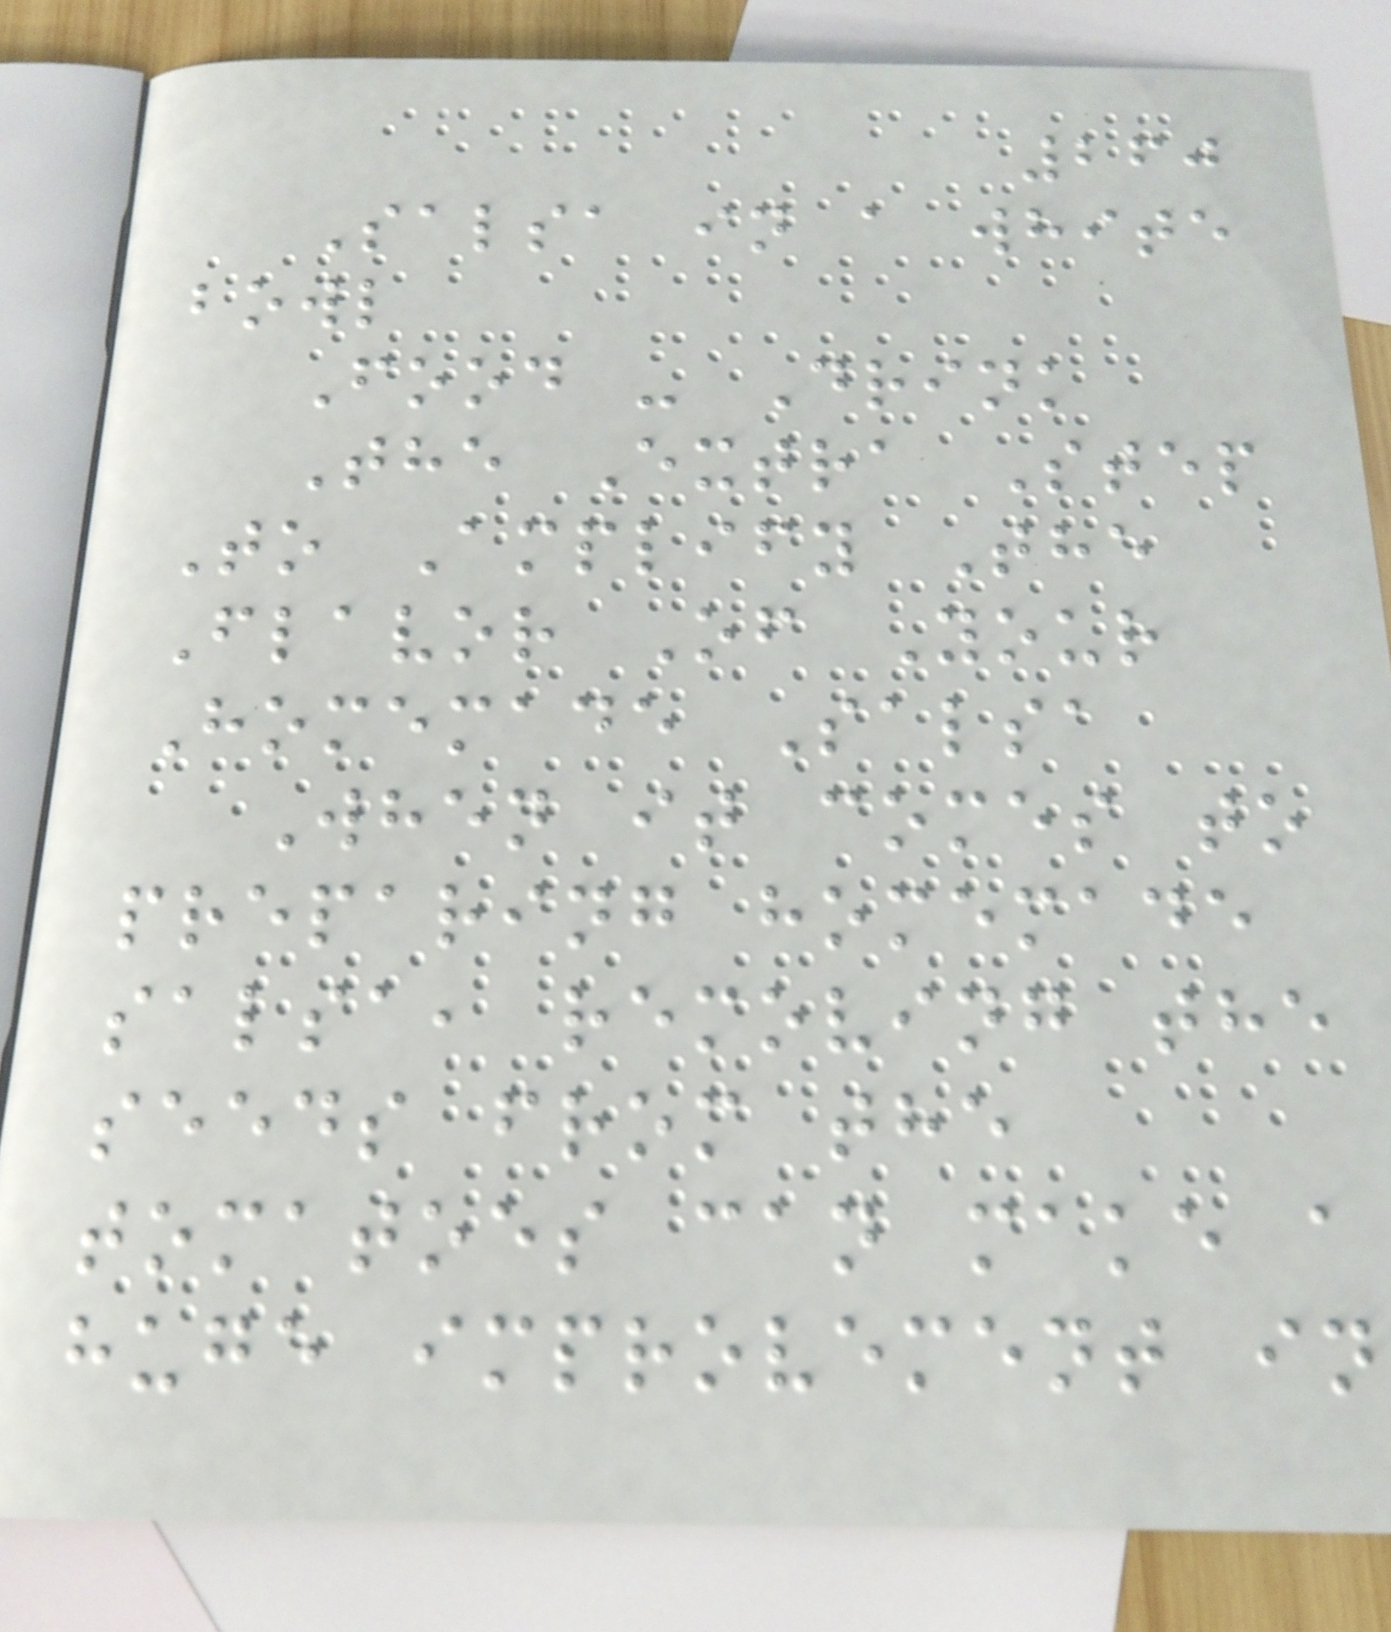260
Salsa in a white
bowl
Food - Drink
The Extra Step
To Amplify The
Flavor Of Your
Homemade Salsa
When it comes to
preparing homemade
salsa, removing the
seeds from the
tomatoes can make a
huge improvement in
